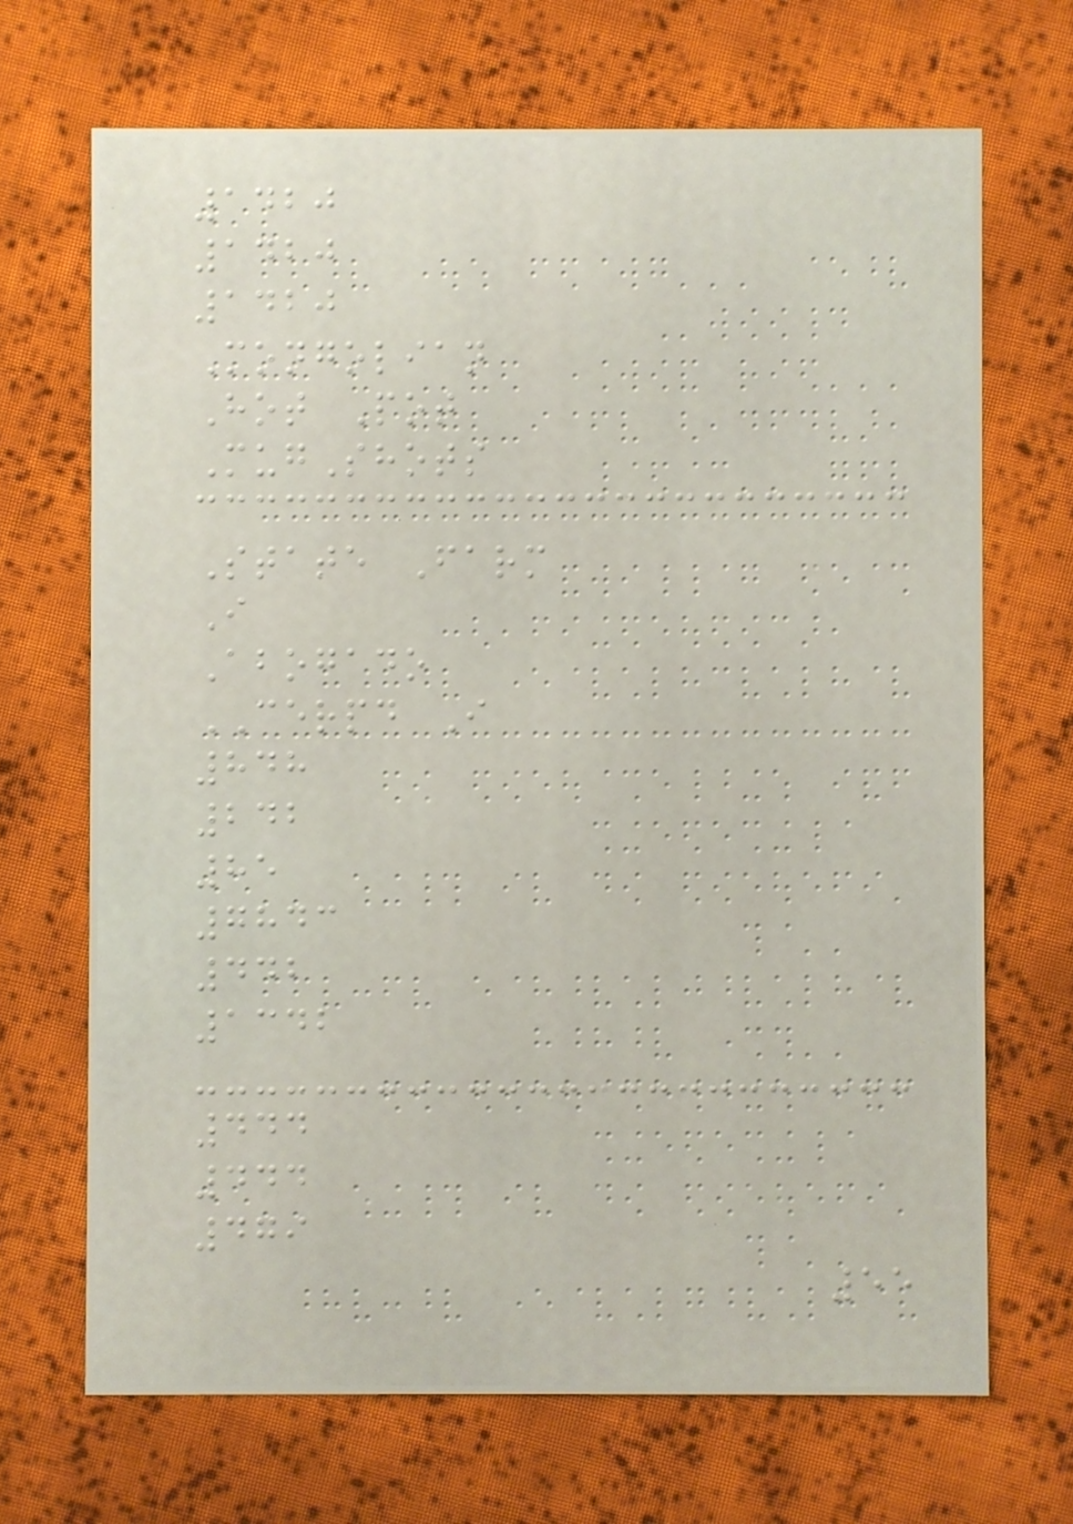1420
1420
1420
Mongolian
Hot Pot
MugShots
State Farm
I
Abogado
CERPD I
848
242
85
7843
442
1342
444
444
479
55
